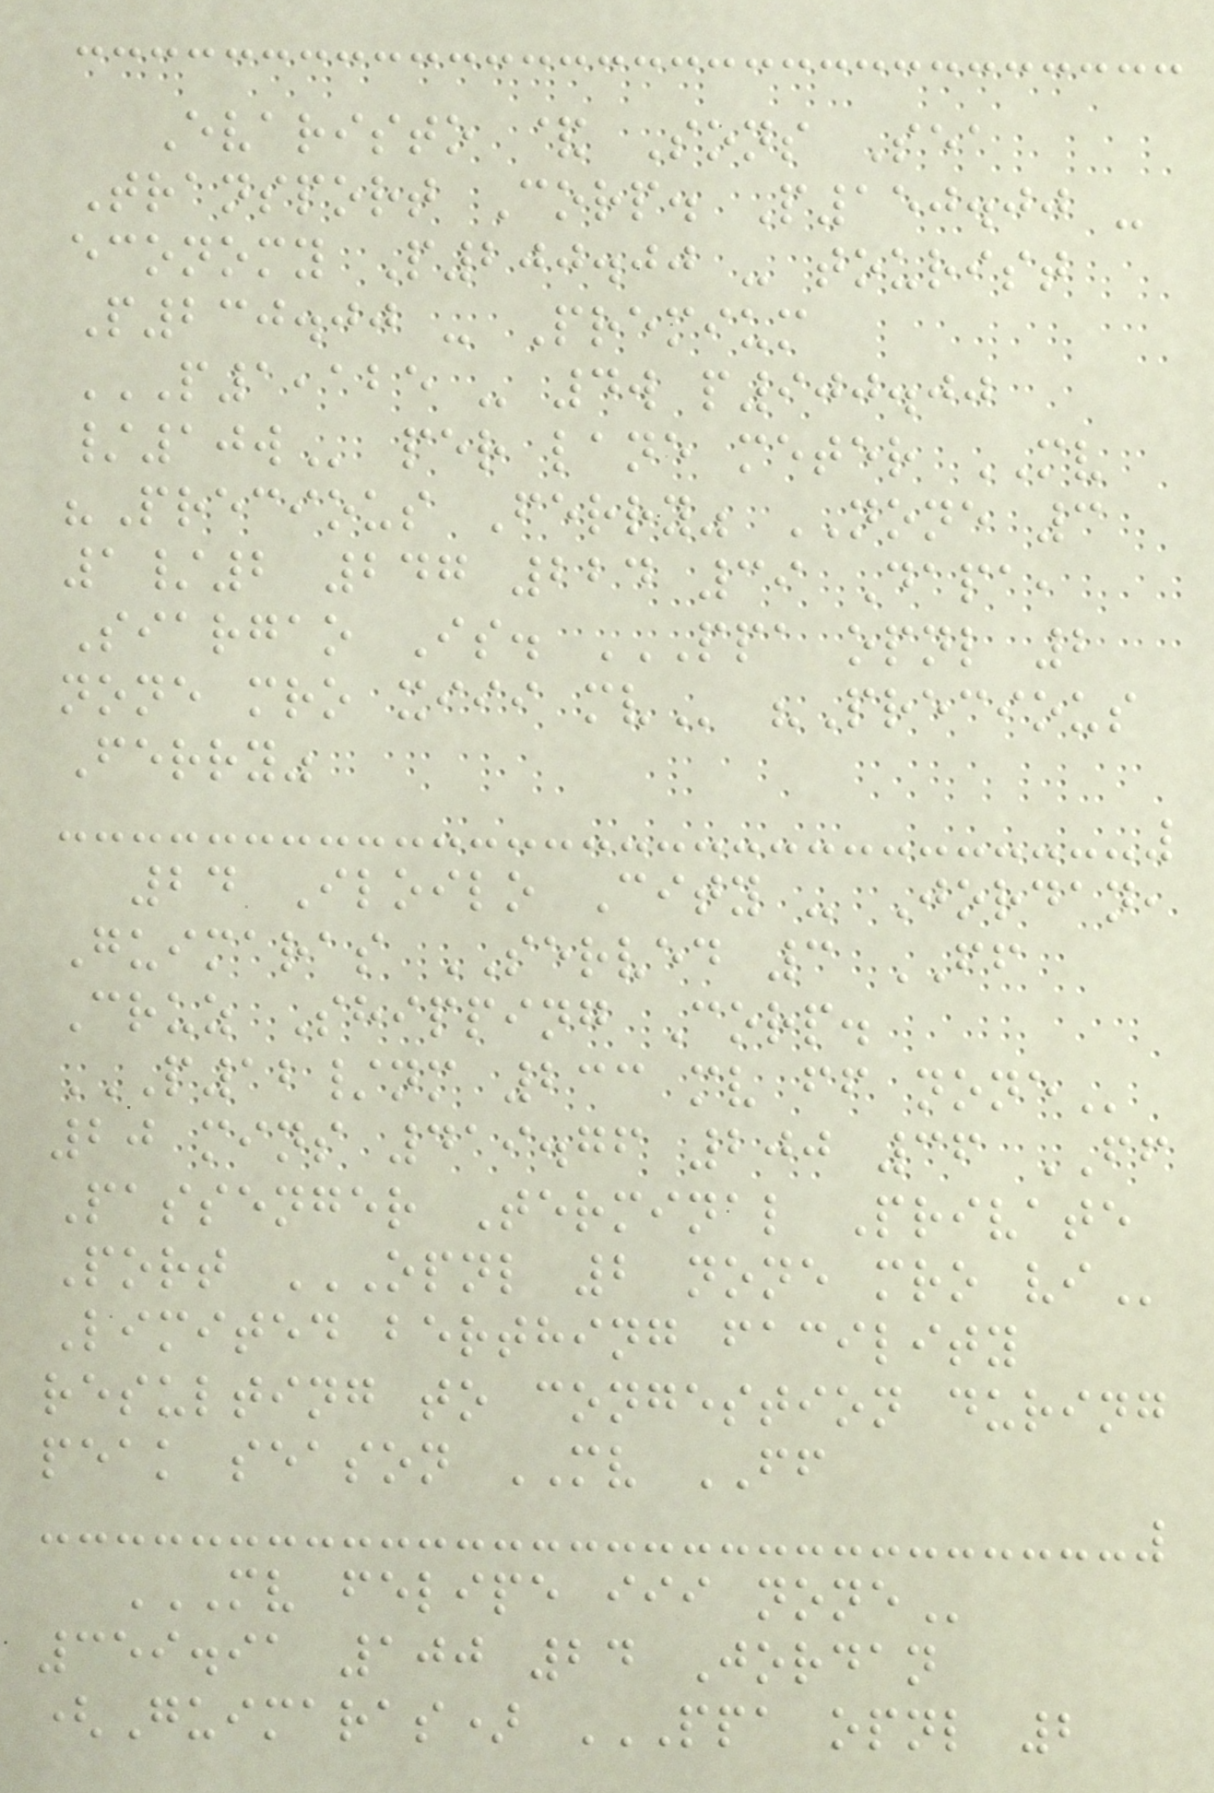Evaristo & Sons Sea
Transport Corp. P150.00 -
economy P200.00 - tourist
P230.00 - Premium
P1,125 - 4W P900.00
/10W per lane meter MV
"Precious Ferry" NONE 3
1/2 247 224 39 Dapa,
Siargao Is. PPA OPNL 2
NONE MRO XIII MV "Precious
Ferry"
24 Iloilo City - Jordan,
Guimaras SERVED 3 FF
Cruz Shipping Corp.
P12/NM 233 MV FF NONE
20 mins 419.76 200 36 FF
Passenger Terminal Private
Port OPNL 2 NONE MRO VI
Limited berthing facility
resulting to congestion during
peak season MV FF
MV FELIPE III NONE
359.91 100 24 Jordan
(Guimaras) PPA OPNL 2
